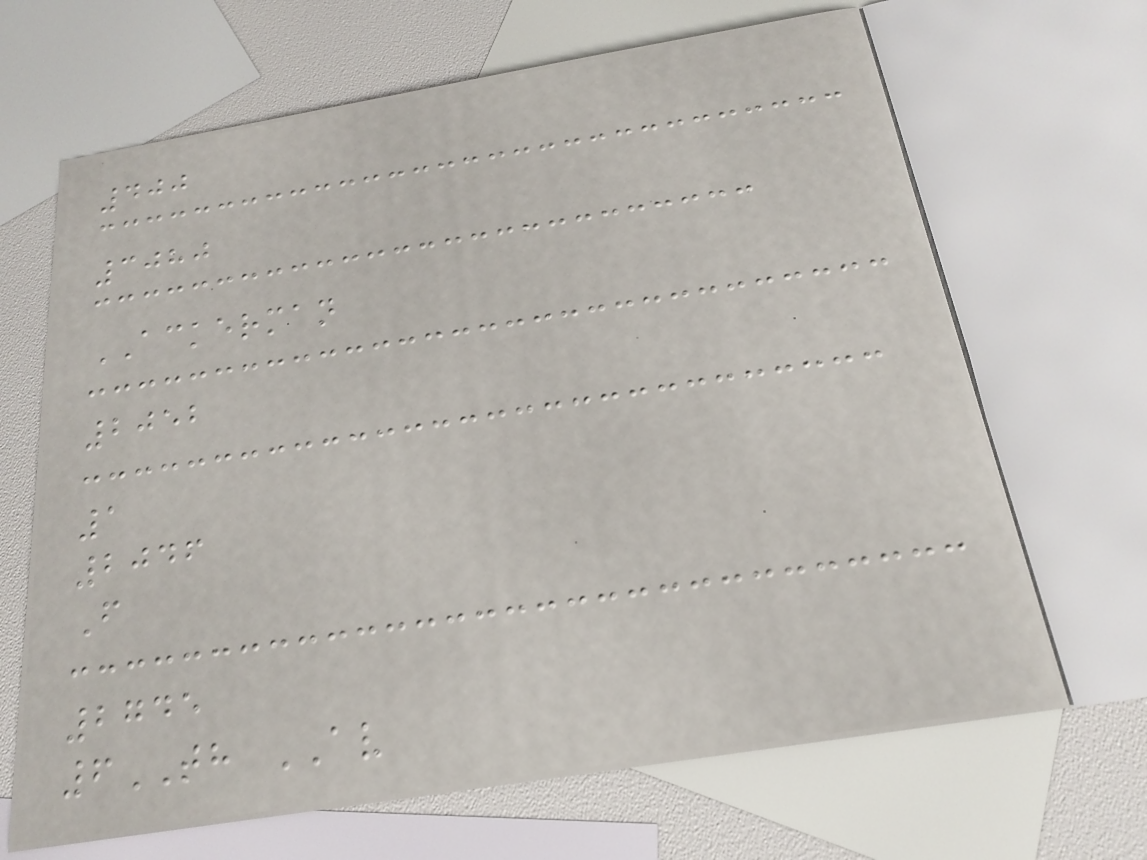400
3080
ACKERMAN
2052
1
2046
F
2745
6TH AV
